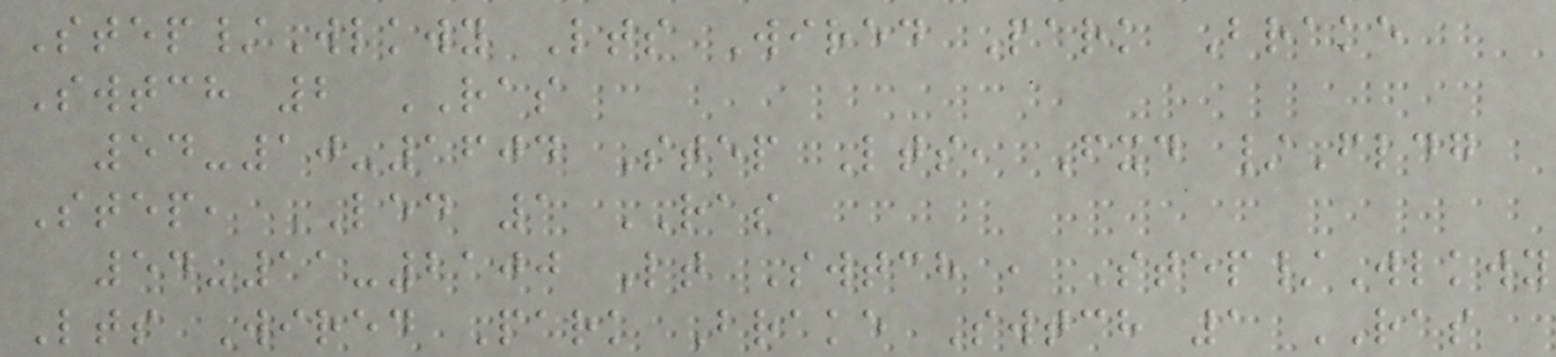Step/Wlkwy Lts Wired Park Brake
Swtch 2 RAS
54-10-1604 Step Lts, Fxd /Fldg
Step, LED 1 RAS
54-11-2100 Lt Swtch , Step/Wlkwy
Lts Wired Park Brake Swtch 1 RAS
